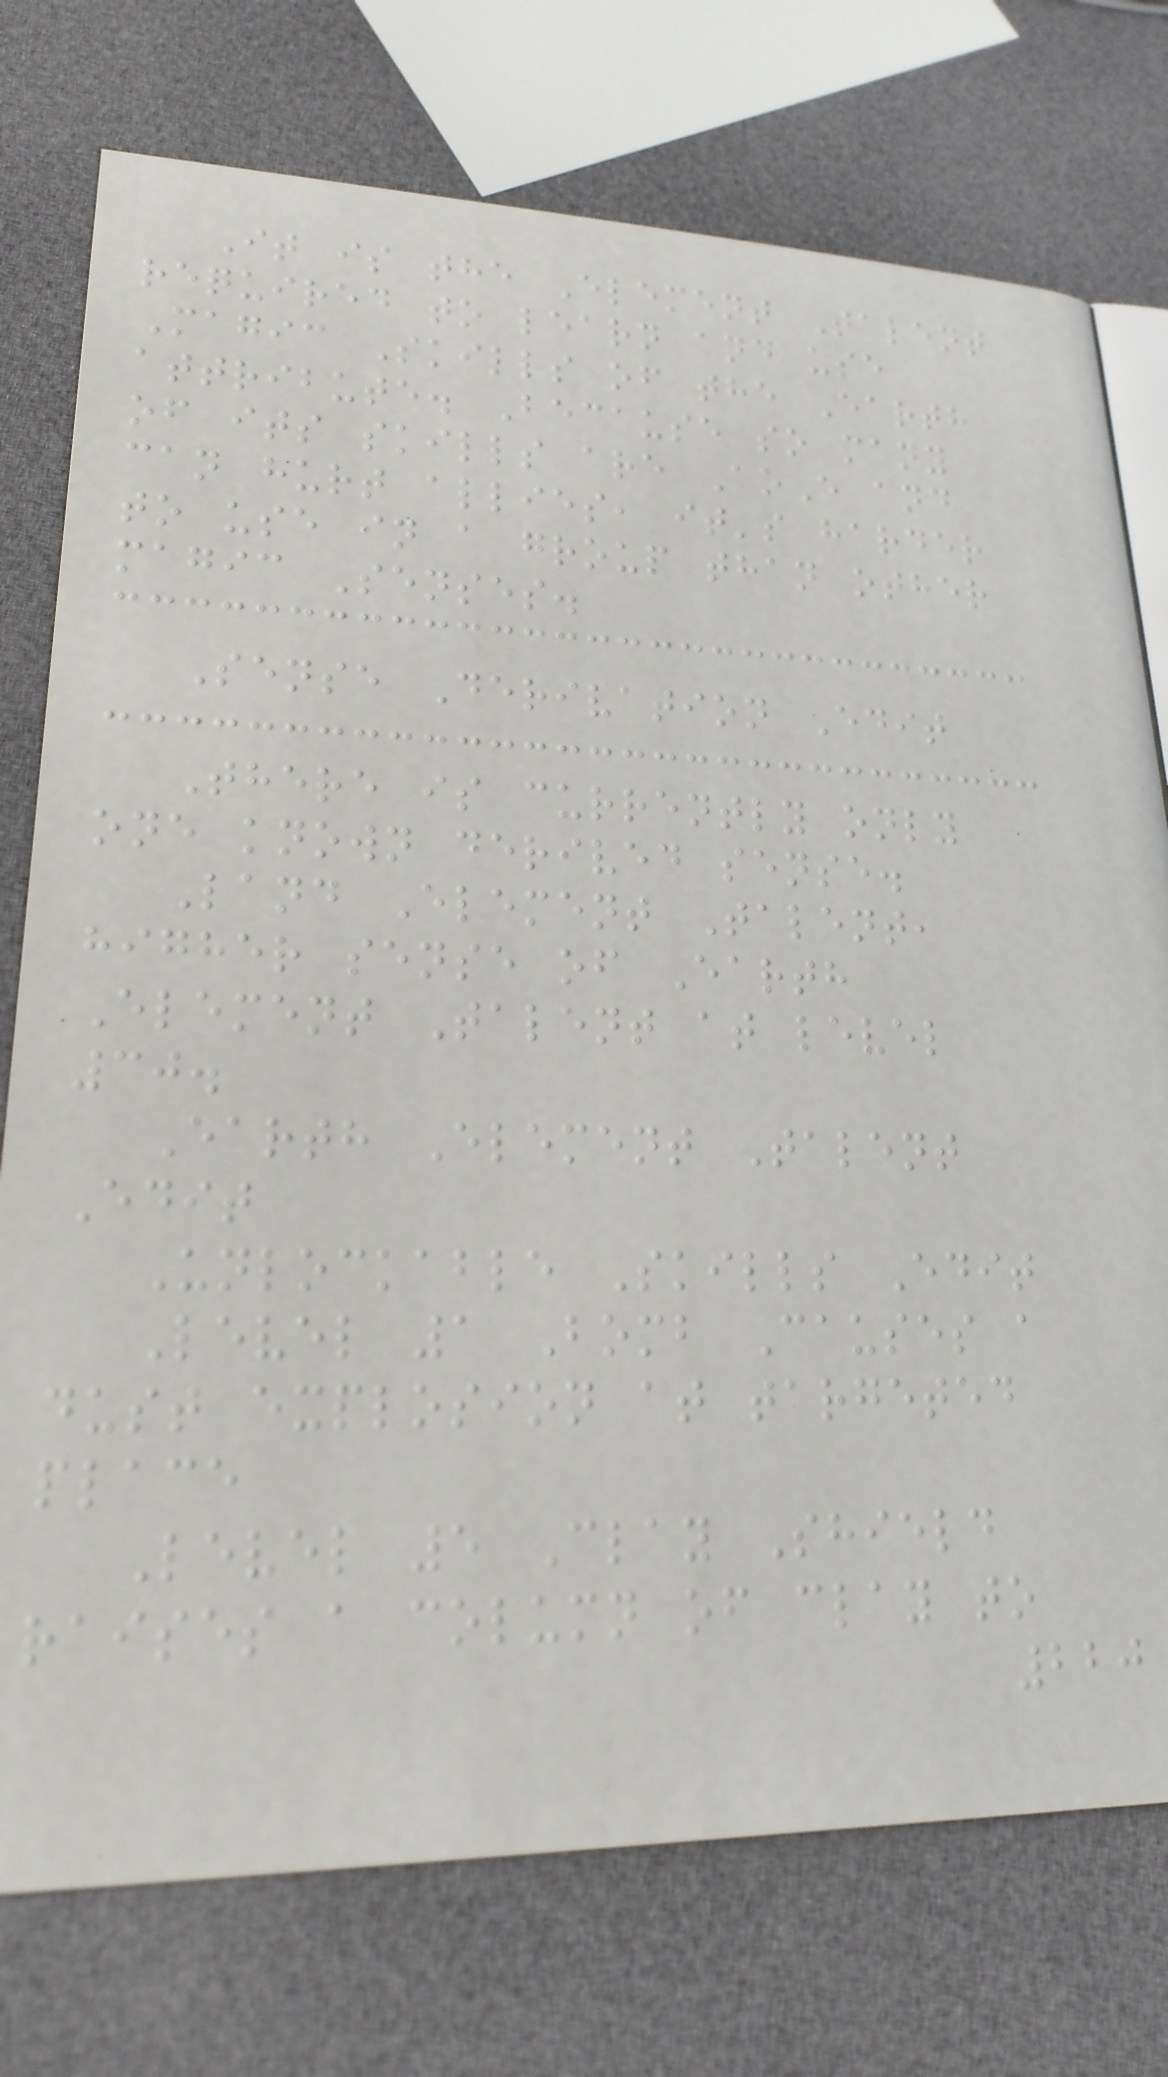It is the Element Talent
required to learn and use
Magic Skills of the Earth
attribute. Because so many
of its skills are AoE and
can hurt allies, it's harder
to use in a group than other
magic Senses.
Sense Derivation Edit
There is currently only
one known derived sense.
Land Element Talent,
higher sense of Earth
Element Talent at level
30.
Earth Element Talent
Edit
Unlockable Skills Edit
Level 1 Bomb Causes a
dust explosion at targeted
place
Level 5 Clay Shield
raises a column of clay to
220
